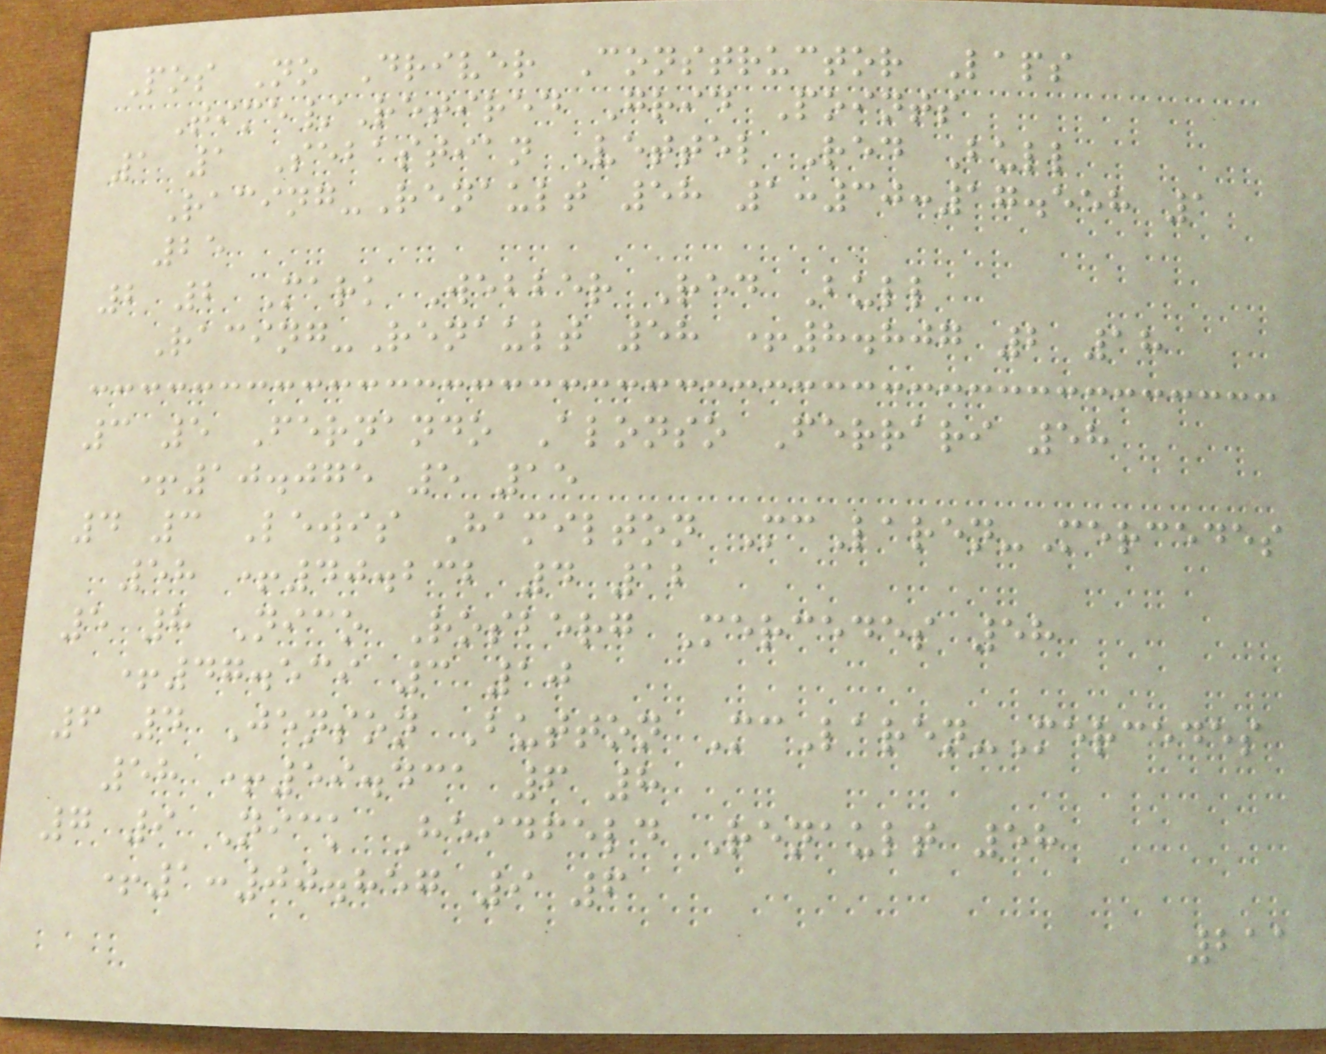Pos No Driver Constructor Laps
Time/Retired Grid Points
1 1 Sebastian Vettel Red Bull
Racing-Renault 58 1:30:17.558 1
25
2 2 Mark Webber Red Bull
Racing-Renault 58 +8.807 2 18
3 5 Fernando Alonso Ferrari 58
+10.075 5 15
4 3 Lewis Hamilton McLaren-Mercedes
58 +40.232 4 12
5 8 Nico Rosberg Mercedes 58
+47.539 3 10
6 4 Jenson Button McLaren-Mercedes
58 +59.431 6 8
7 9 Nick Heidfeld Renault 58
+1:00.857 9 6
211
